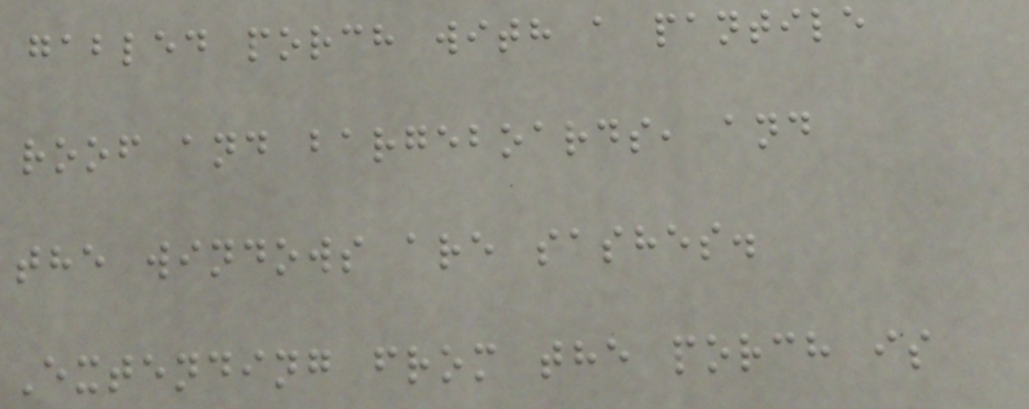gabled porch with a pantile
roof and bargeboards, and
the windows are sashes.
Extending from the porch is
